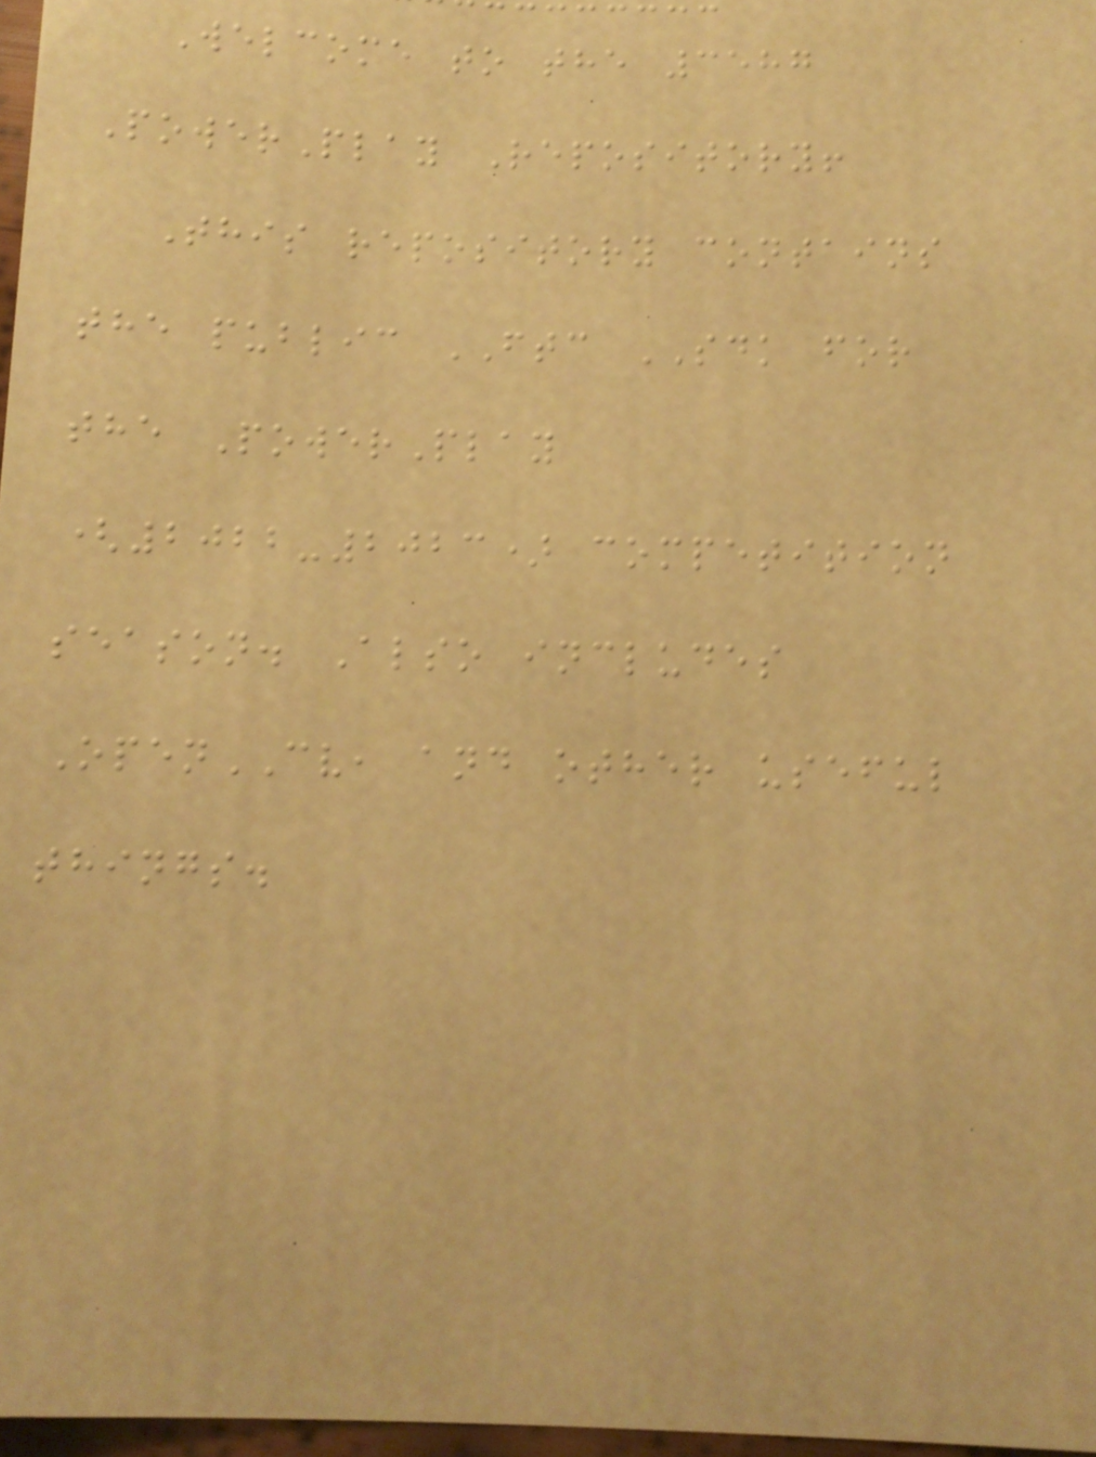Welcome to the 3587
PowerPlay Repository!
This repository contains
the public FTC SDK for
the PowerPlay
(2022-2023) competition
season. Also includes
OpenCV, and other useful
things.
